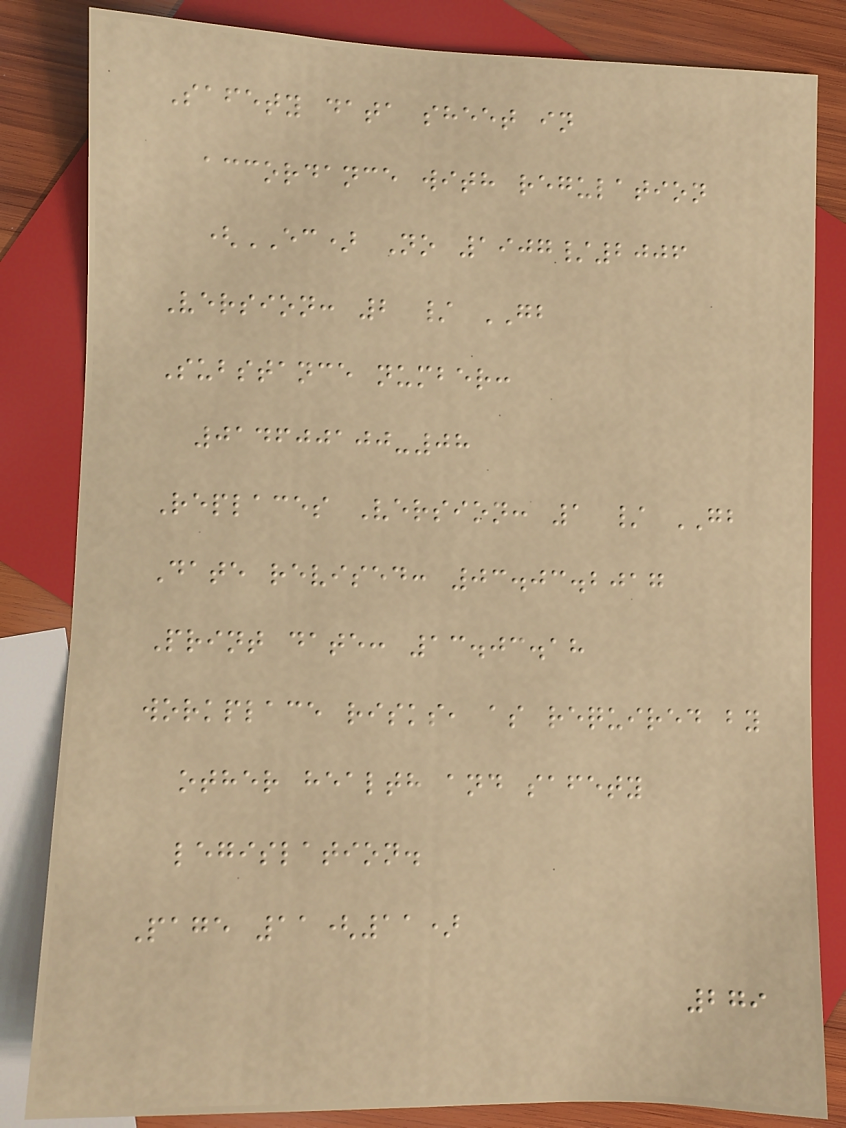Safety data sheet in
accordance with regulation
(EC) No 1907/2006
Version: 2 / GB
Substance number:
014600100-08
Replaces Version: 1 / GB
Date revised: 03.03.2017
Print date: 13.03.18
workplace risks, as required by
other health and safety
legislation.
Page 11(11)
279
